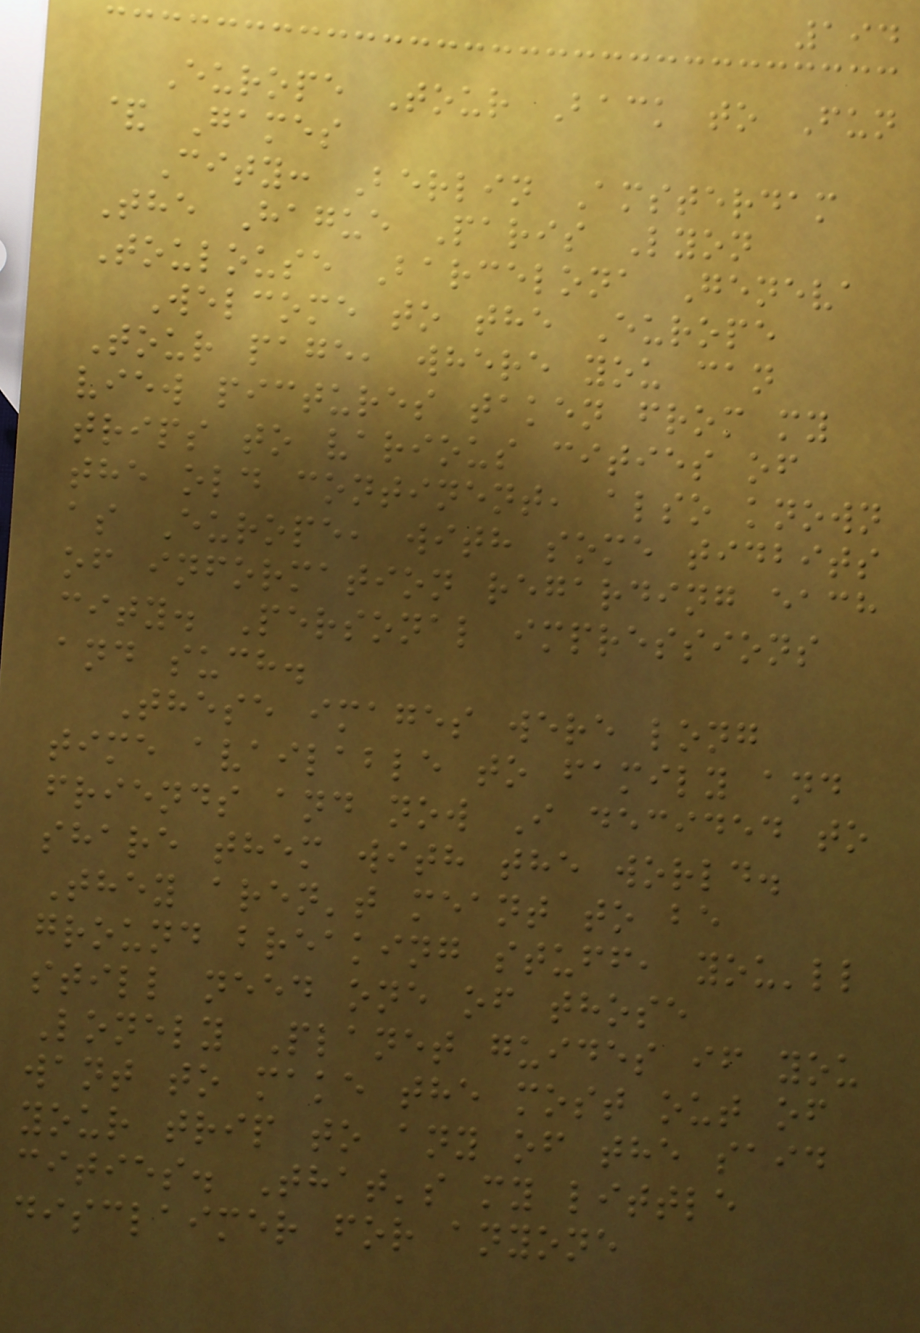194
Europe Tour Back to Fun
& Games
City: Berlin Amsterdam
The Hague Paris Lyon
Toulouse Barcelona Geneva
Welcome to the Europe
Tour page, where you can
view pictures taken from my
trips to various cities of
the old continent, also known
as Europe, with some tidbits
of information regarding each
city. Personal impressions
and such.
These images were long
time available to family and
friends and now I decided to
share them with the world.
They aren't meant to be
ground breaking stuff, you'll
still need one of those
Lonely Planet guides if you
want to make the most out of
your trip to any of the said
cities. That's my little
disclaimer for anyone
